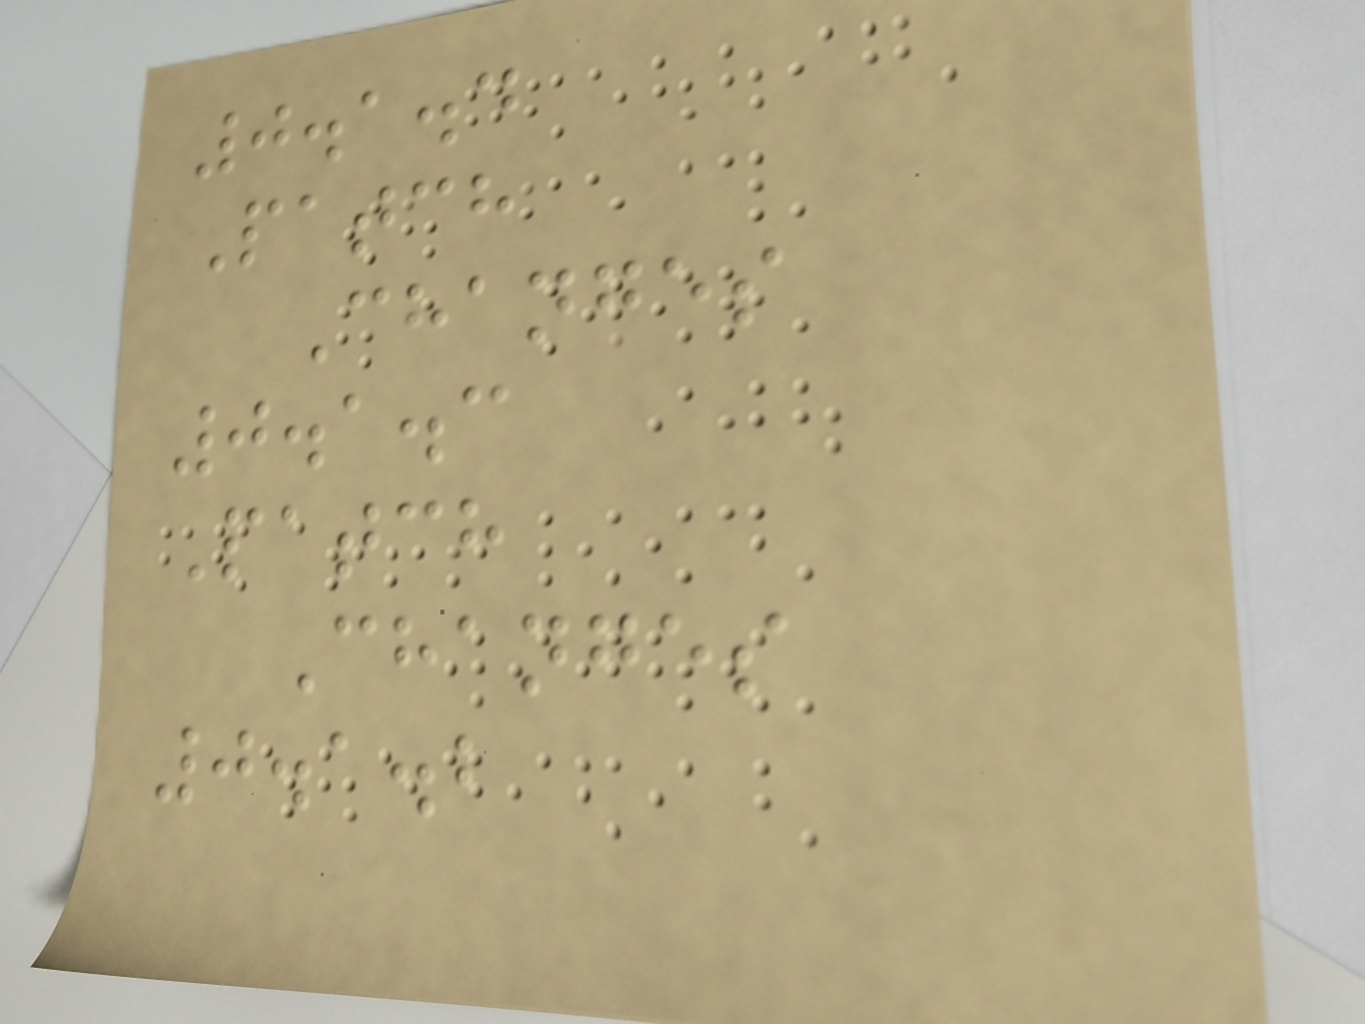0.1.4
Patch
Changes
0.1.3
Patch
Changes
0.1.2
